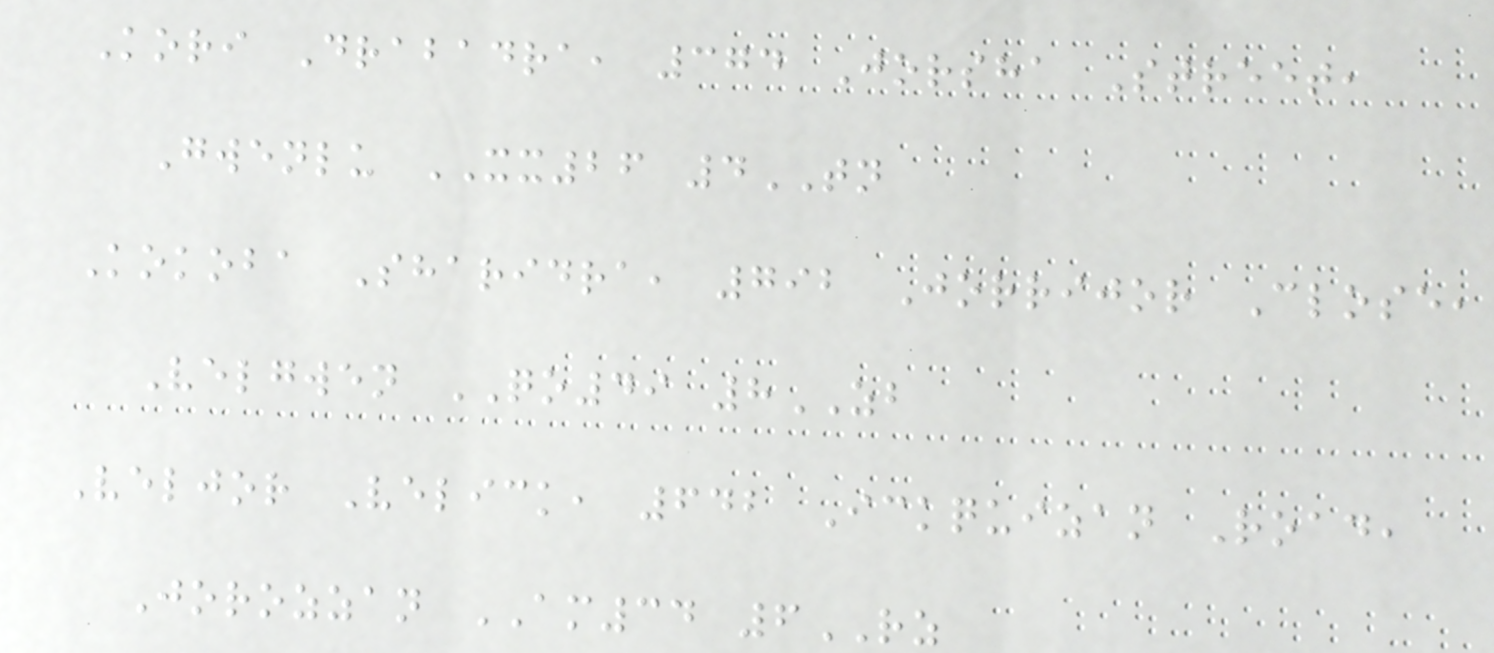Kori Drabadra, 374 Jorsha Street,
Gwenlu XX26 4TN
Kokoba Sharidra, 792 Jorrijor Close,
Velgwen QO49 8ZB
Veljor Velick, 642 Ickquizan Road,
Jorozzan AM34 6RZ
